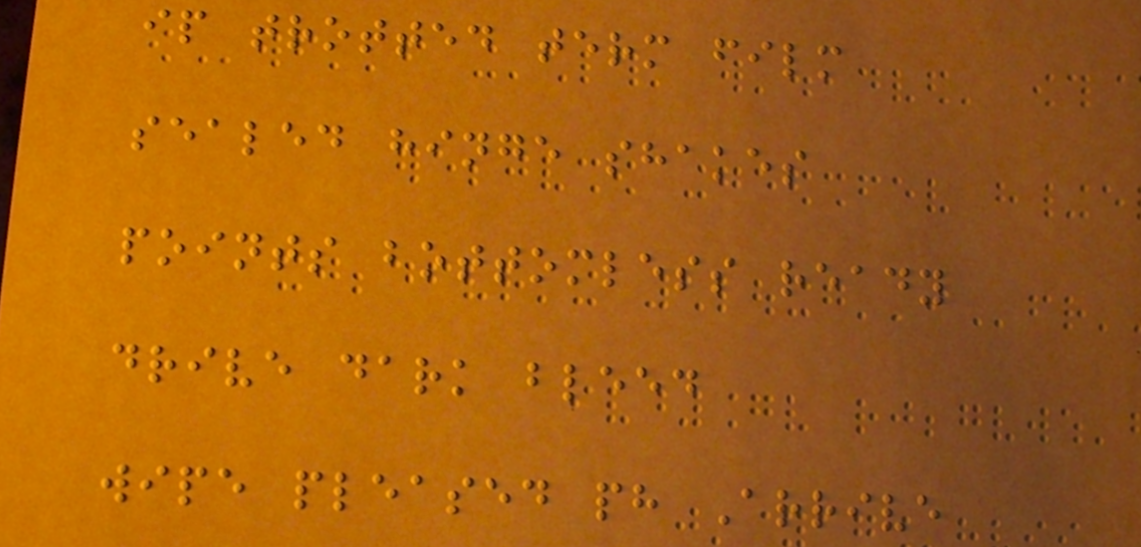ip trotted term film
sealed hinge shakes
points bottomless ready
drive dark bleed
wipe pleased ph Arrive
